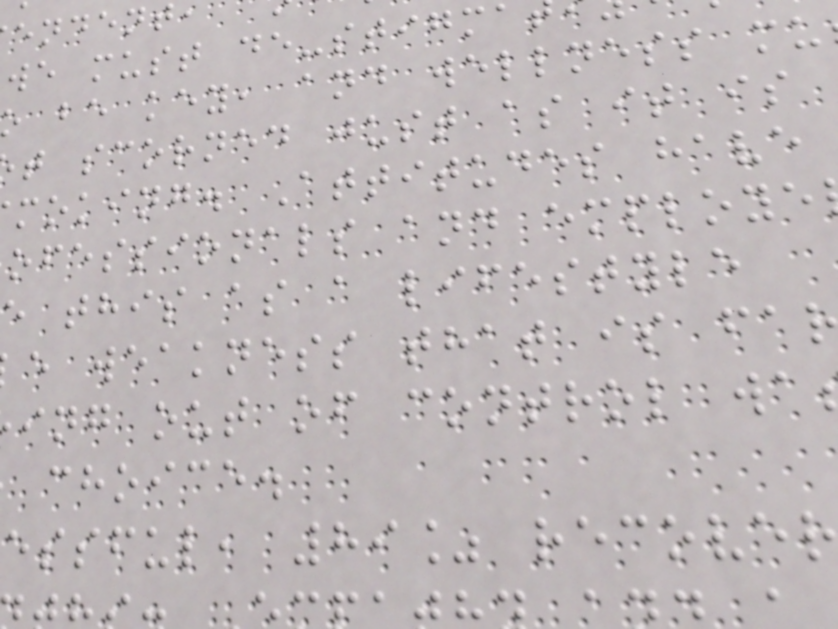we must de-stigma
o be key, and wellness mu
t scorned just as it is
moking. Attitudes have
ofessionals and employe
e this as a lifestyle
e weakness that is fa
ing out of control wa
choice.
essful, 89% recove
